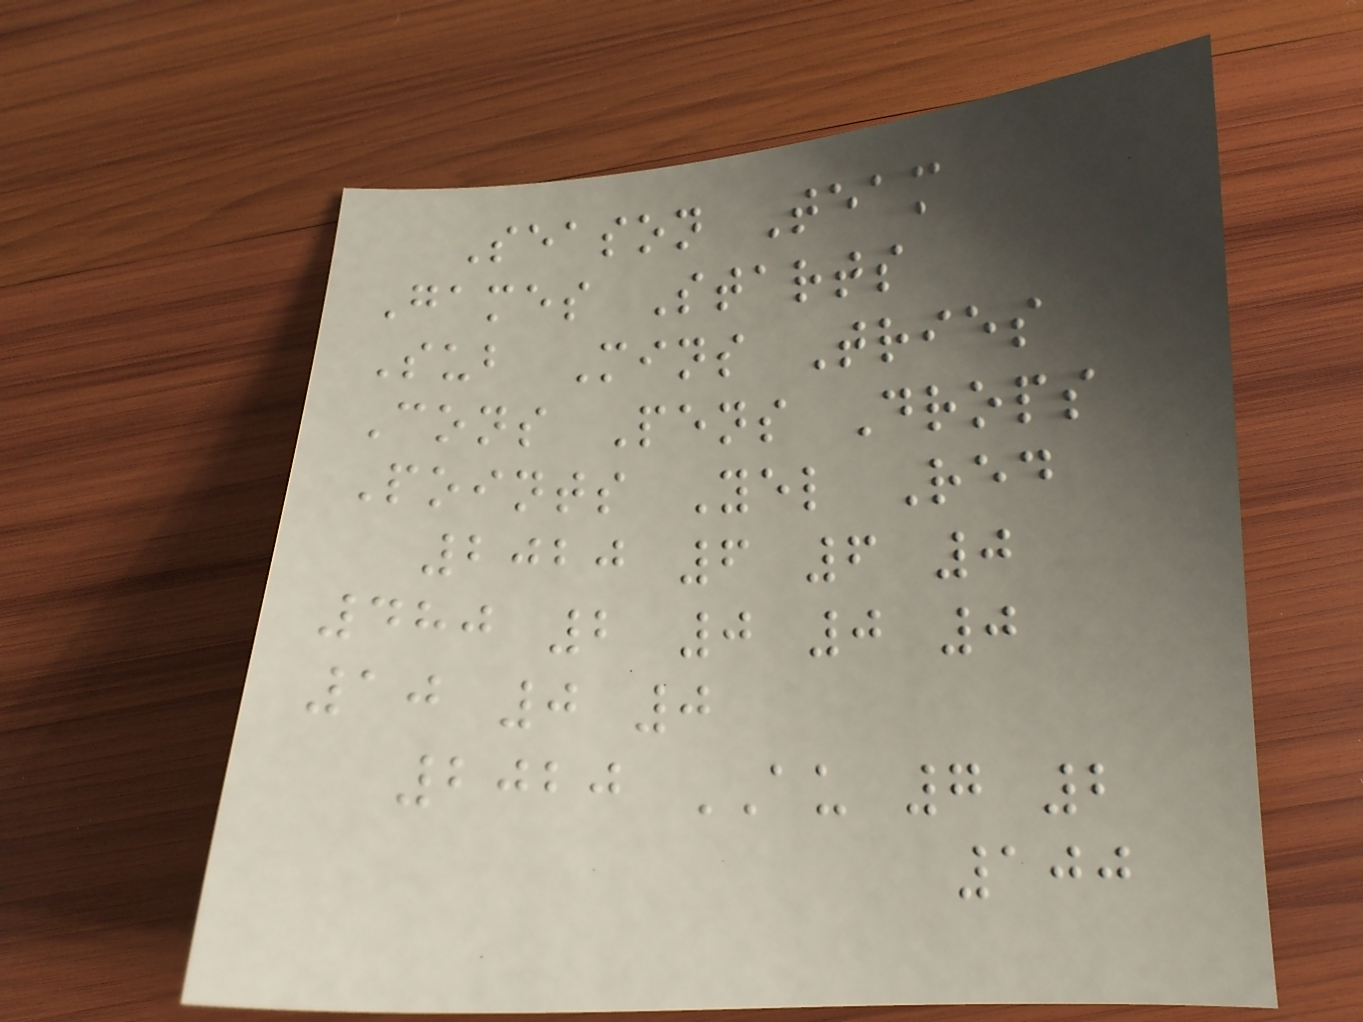Season Team
Games Starts
Sub Mins Tries
Cons Pens Drops
Points Yel Red
2020 6 6 0
480 2 0 0 0
10 0 0
2020 AU 7 2
100
